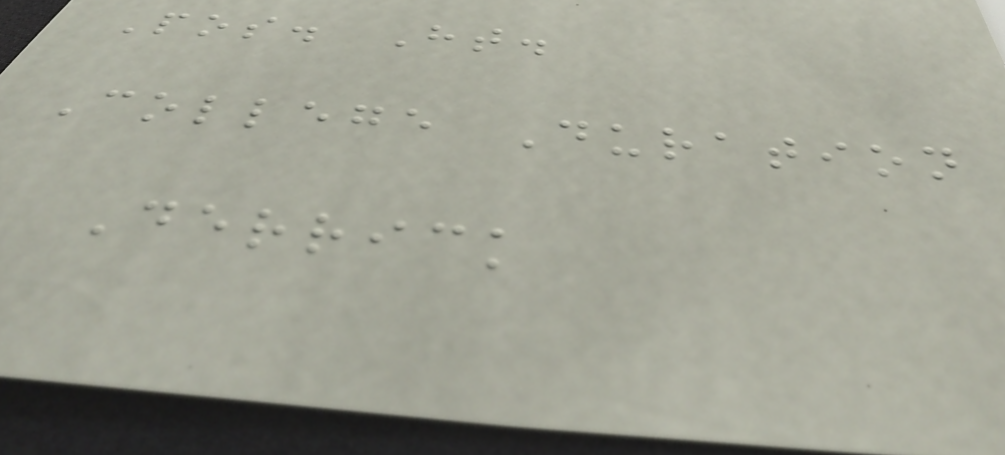Pos. Ht.
College Duration
Derrick
